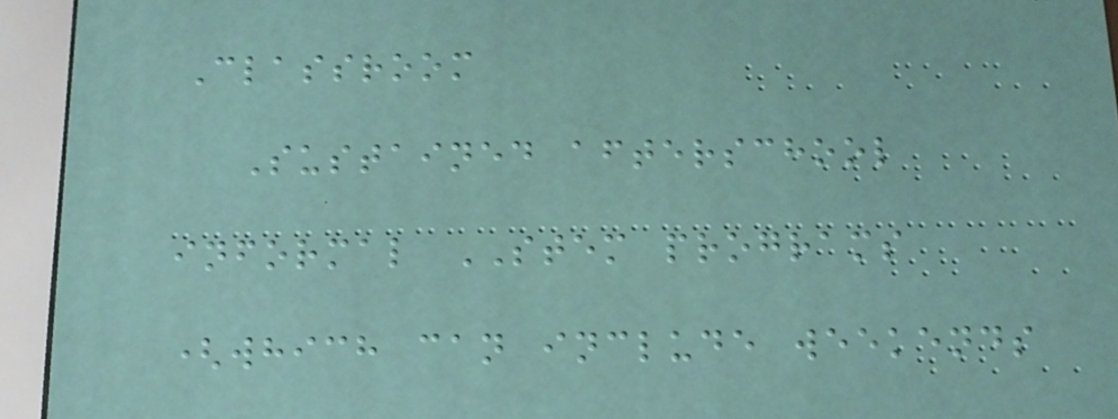Classroom
Sustained afterschool
informal STEM programs
(which can include weekends
